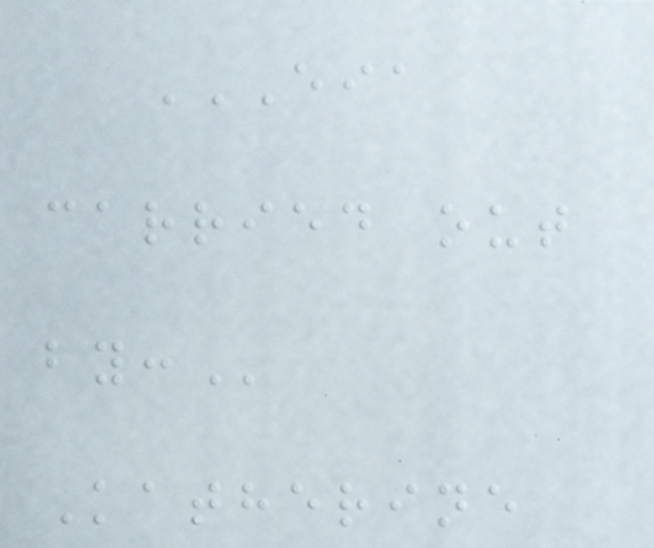EIA
CARRIED OUT
BY:
Katherine
